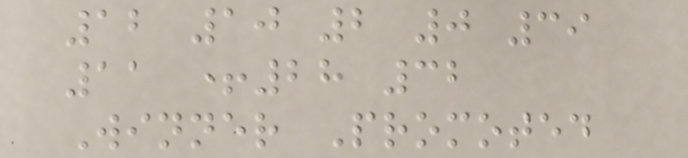12 10 2 0 39
11 +28 32
Winner Promoted
